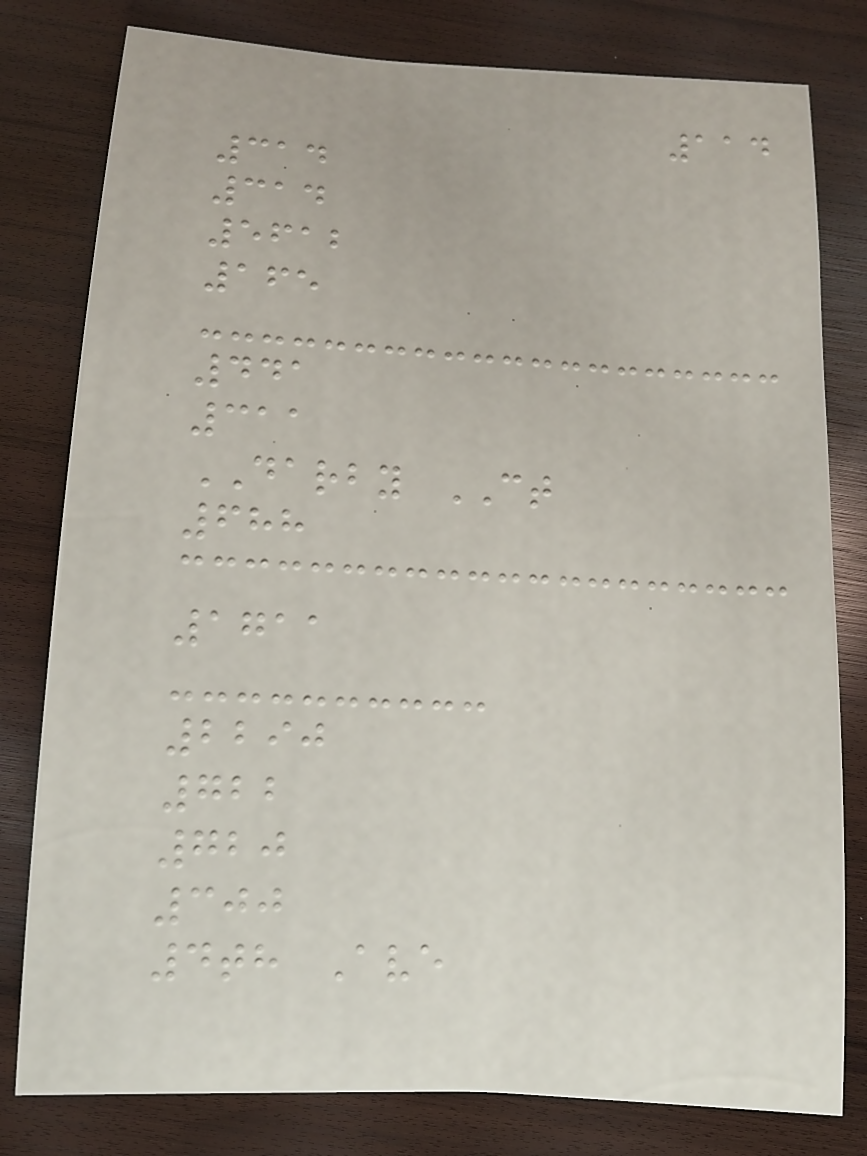114
314
314
5612
165
441
311
DARBY CT
688
1711
2290
722
720
300
4th Ave
